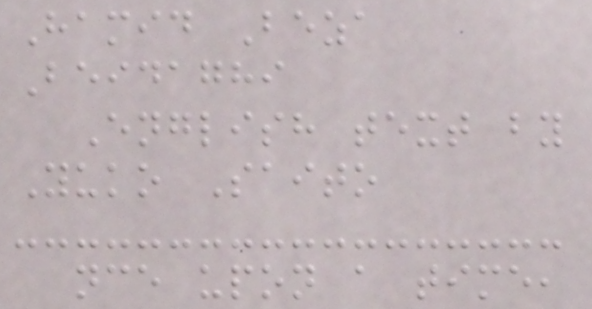Hamid Beza
Beidaghi
English text by
Yuko Saito
nce upon a time,
